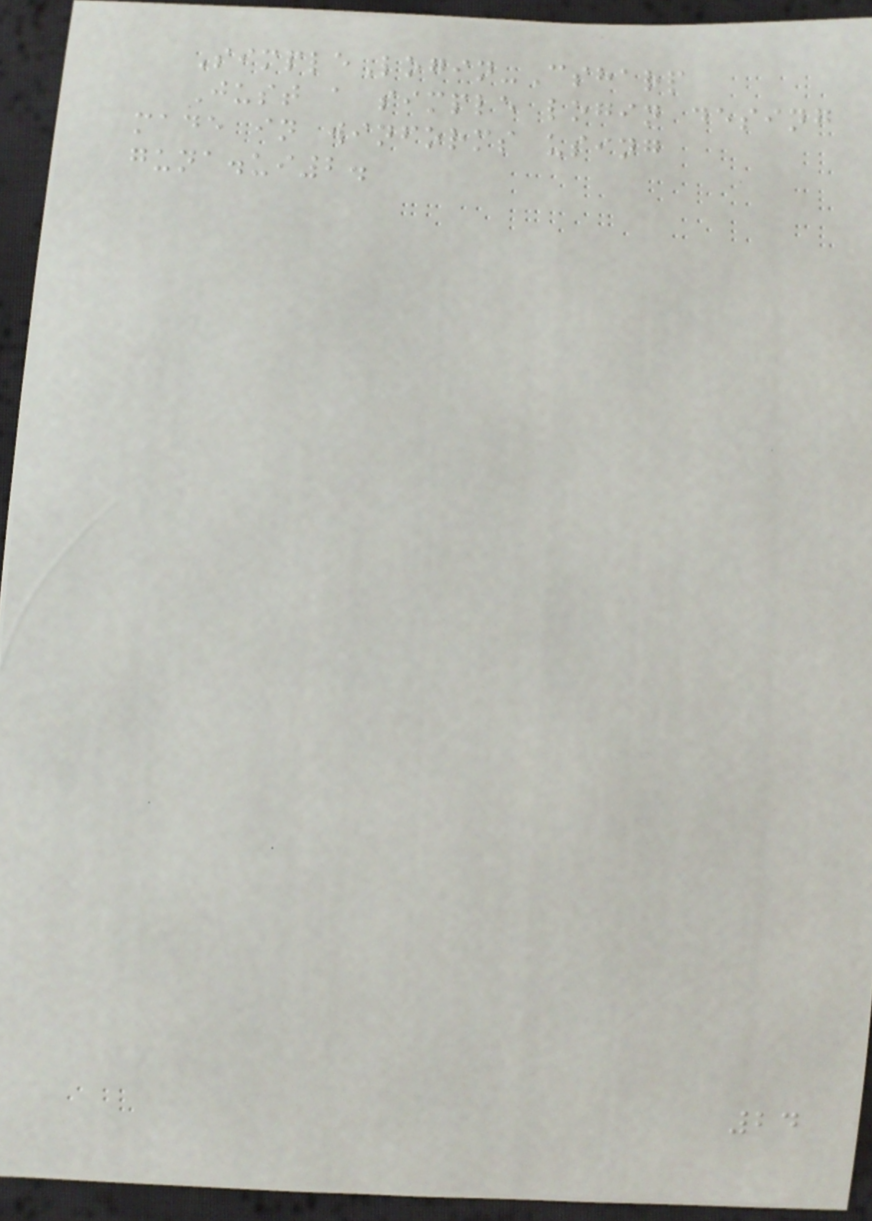SimpleLogin-Csharp
Just a simple login desing
made in winforms using
guna.ui2.
24
